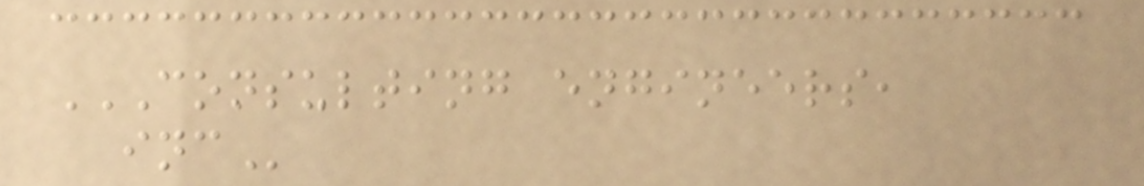CONSULTING ENGINEERS,
INC
